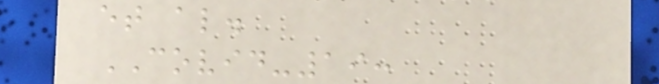et al.
COVID-19:
